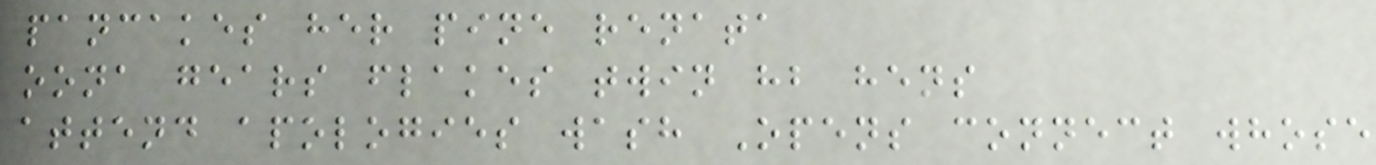pancakes her pine renata
oona gears flakes twin hb hens
attend apologies wash Opens connect whose
